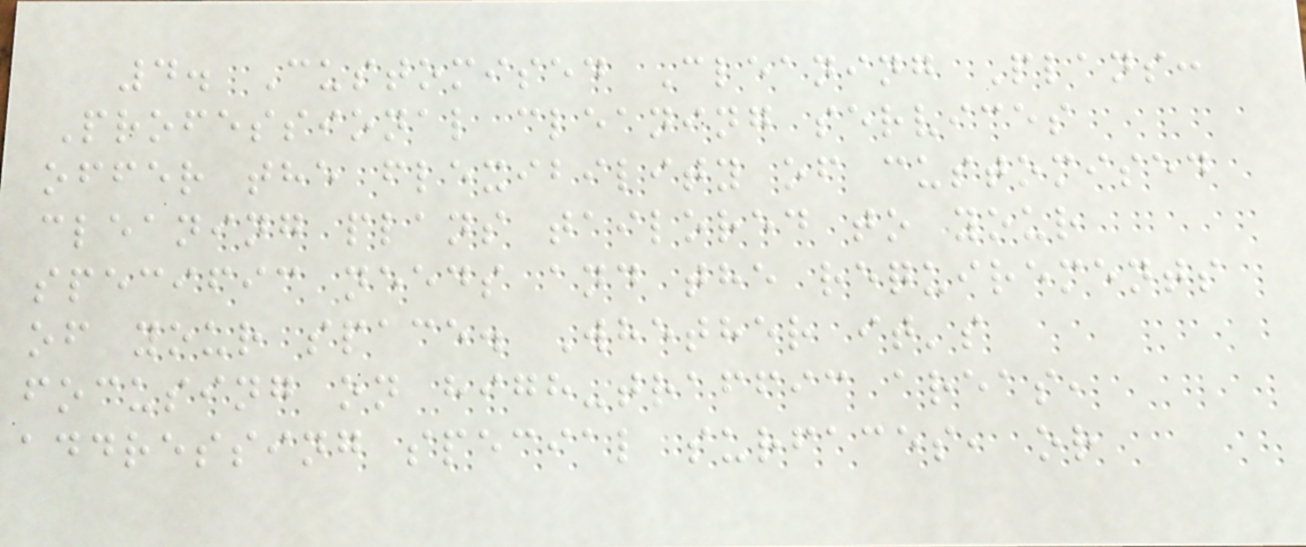4. Customised Cleaning Plans:
Professional cleaning services
offer the flexibility of customised
cleaning plans tailored to your
specific needs and the requirements
of your space. Whether it's
focusing on high-traffic areas,
addressing special surfaces, or
